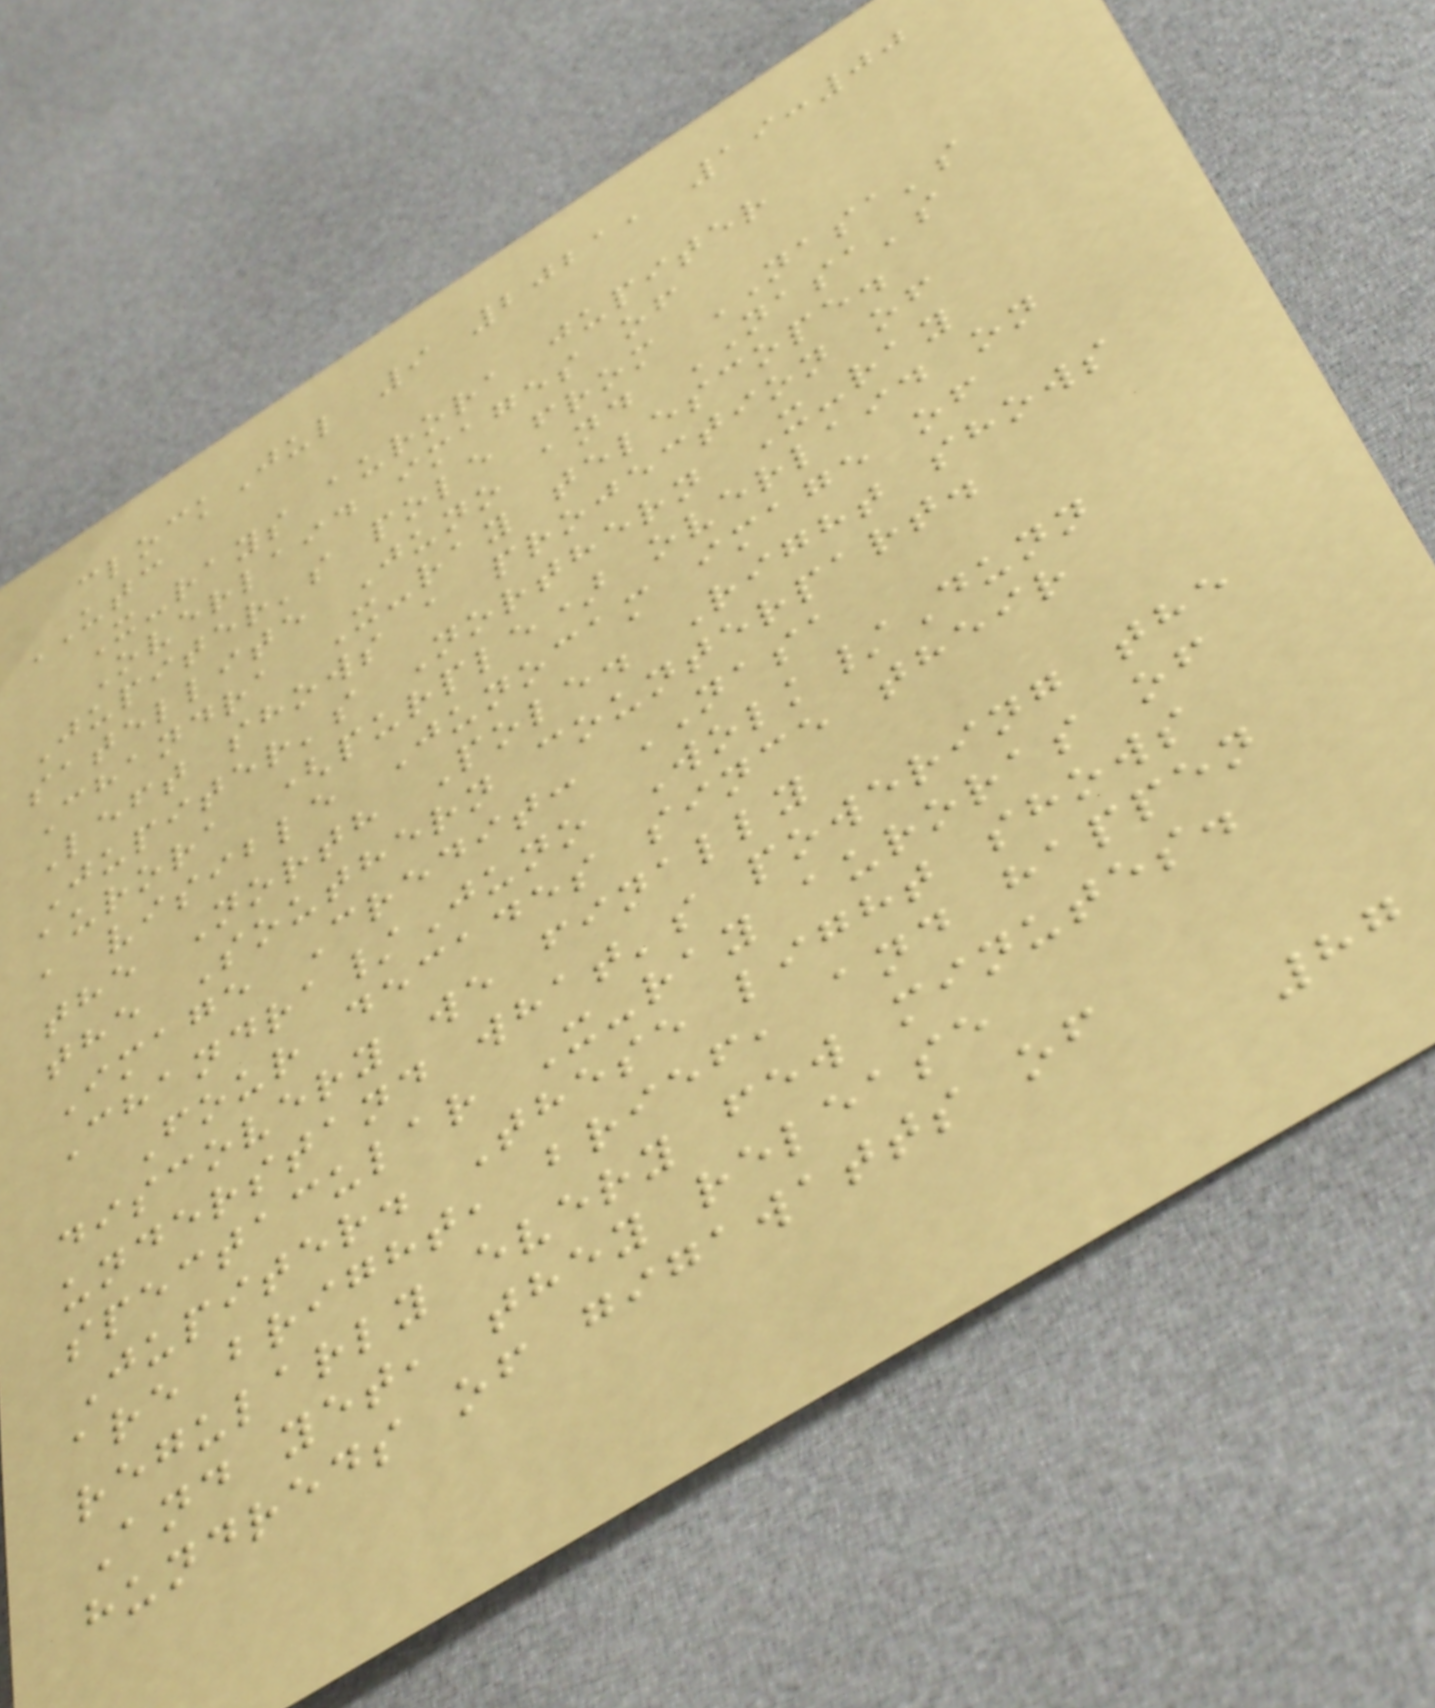clockJul 9 2021, 19:00
UTC
X-rays aurora jupiter
Overlaid images of
Jupiter's pole from NASA's
satellite Juno and NASA's
Chandra X-ray telescope.
Left shows a projection of
Jupiter's Northern X-ray
aurora (purple) overlaid on
a visible Junocam image of
the North Pole. Right shows
the Southern counterpart.
Image Credit: NASA
Chandra/Juno Wolk/Dunn
Four decades since their
discovery we finally
understand what's powering the
spectacular X-ray auroras of
Jupiter. These light shows
are bright, brief, and happen
regularly every few minutes.
And yet, they release
hundreds of gigawatts of
87
